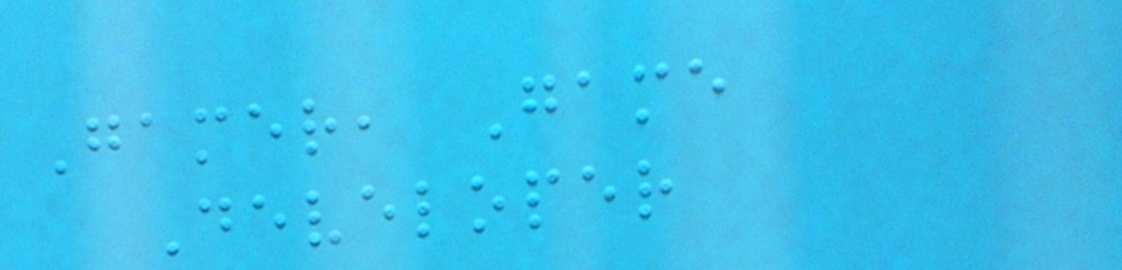Gamer, Game
Developer
